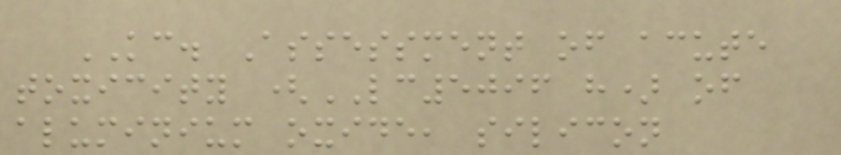KC. Assessment of acute
toxicity (LC5096 h) of
aluminium oxide, silicon
